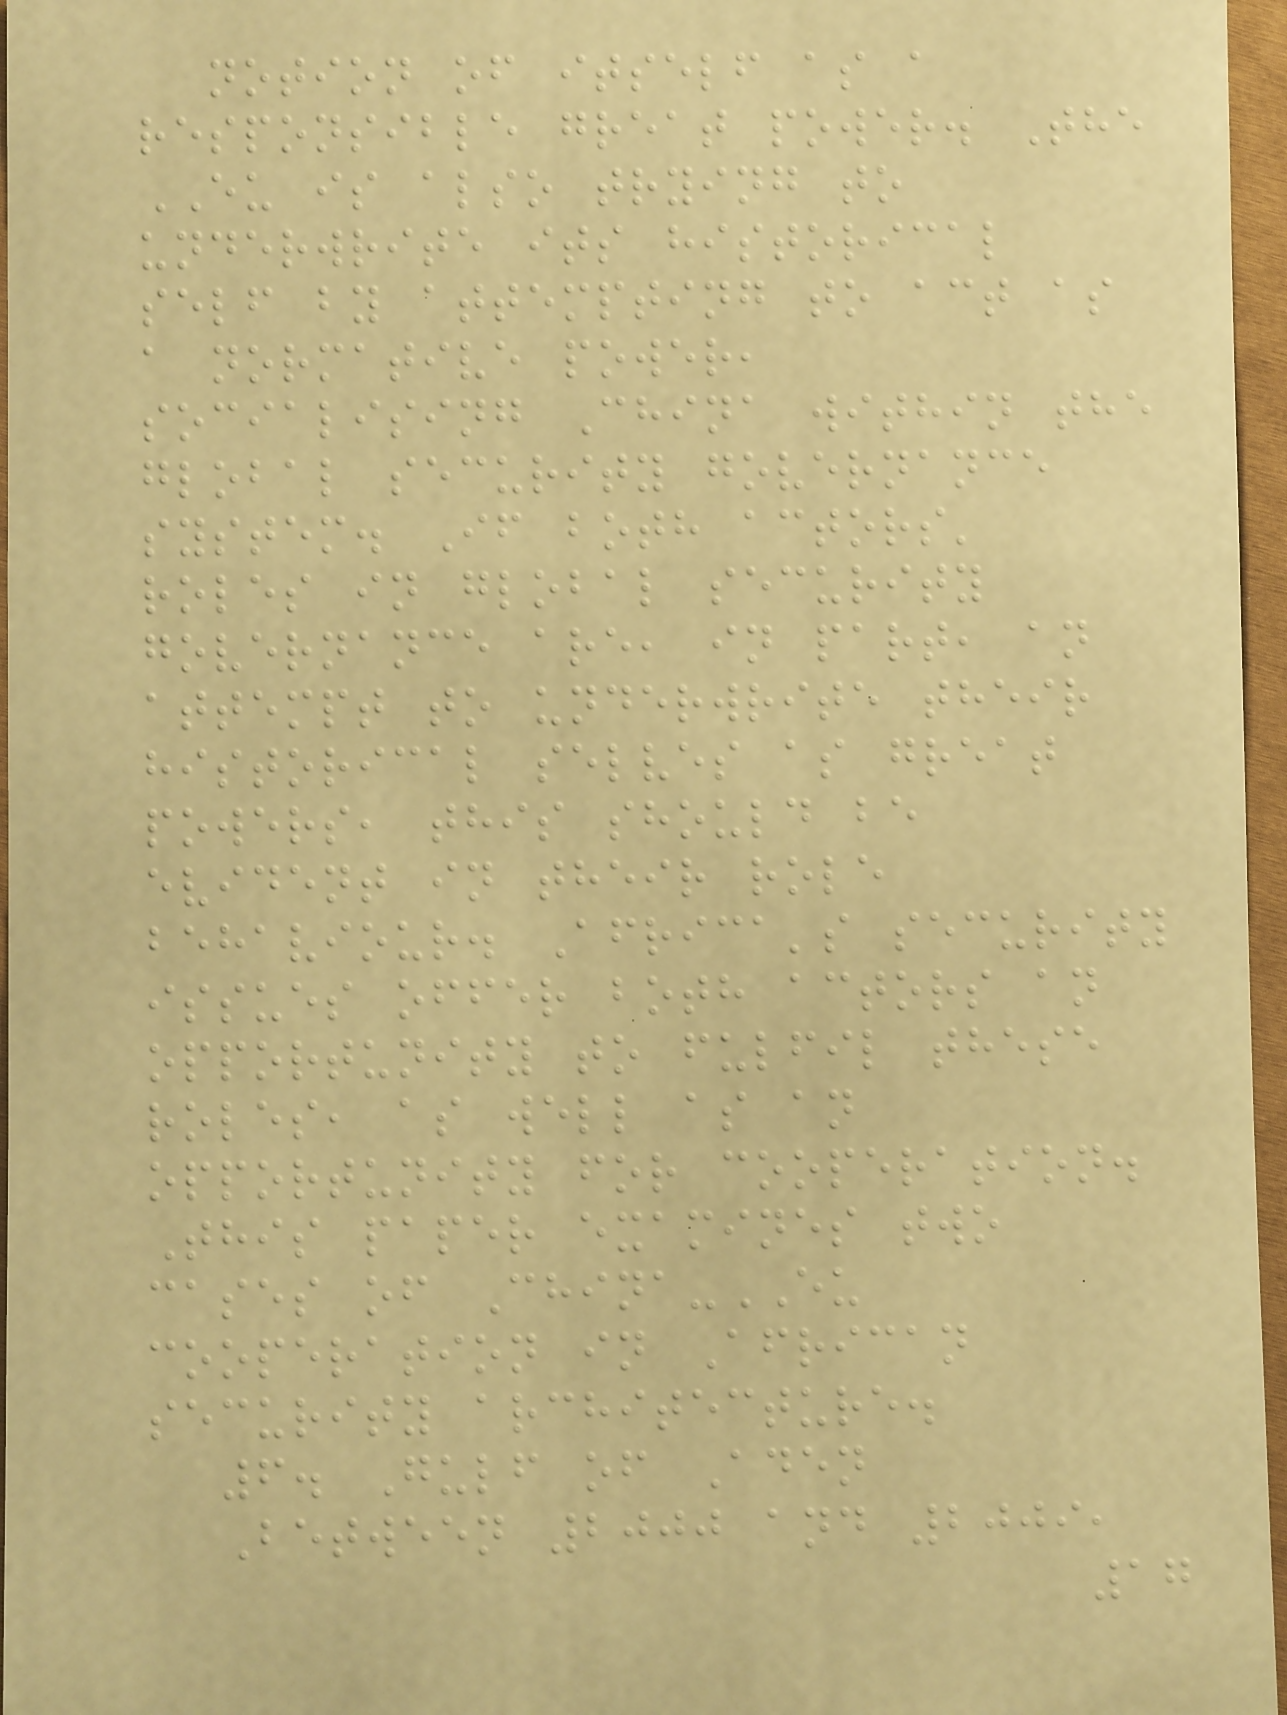notion of itself as a
responsible great power. The
EU is also trying to
underwrite its historical
self by attempting to act as
a normative power,
socialising China within the
global security governance
system. If both actors'
roles in global security
governance are, in part, an
attempt to underwrite their
historical selves as great
powers, this should be
evident in their role
behaviour. Africa's security
issues offer both actors an
opportunity to fulfil these
roles, as well as an
opportunity for cooperation.
This paper examines two
cases of China-EU
cooperation in African
security architecture.
6. Gulf of Aden
Between 2000 and 2009,
17
